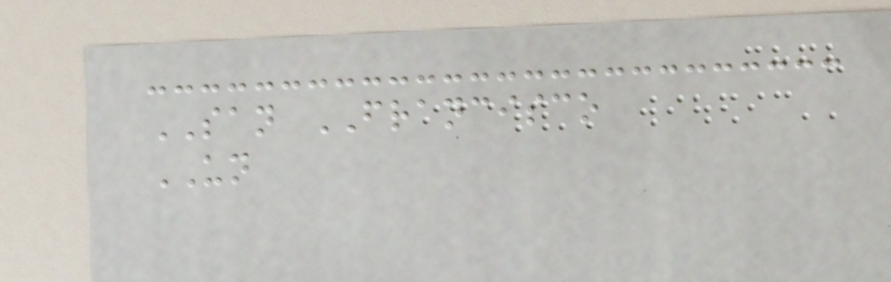SAN FRANCISCO
UN
